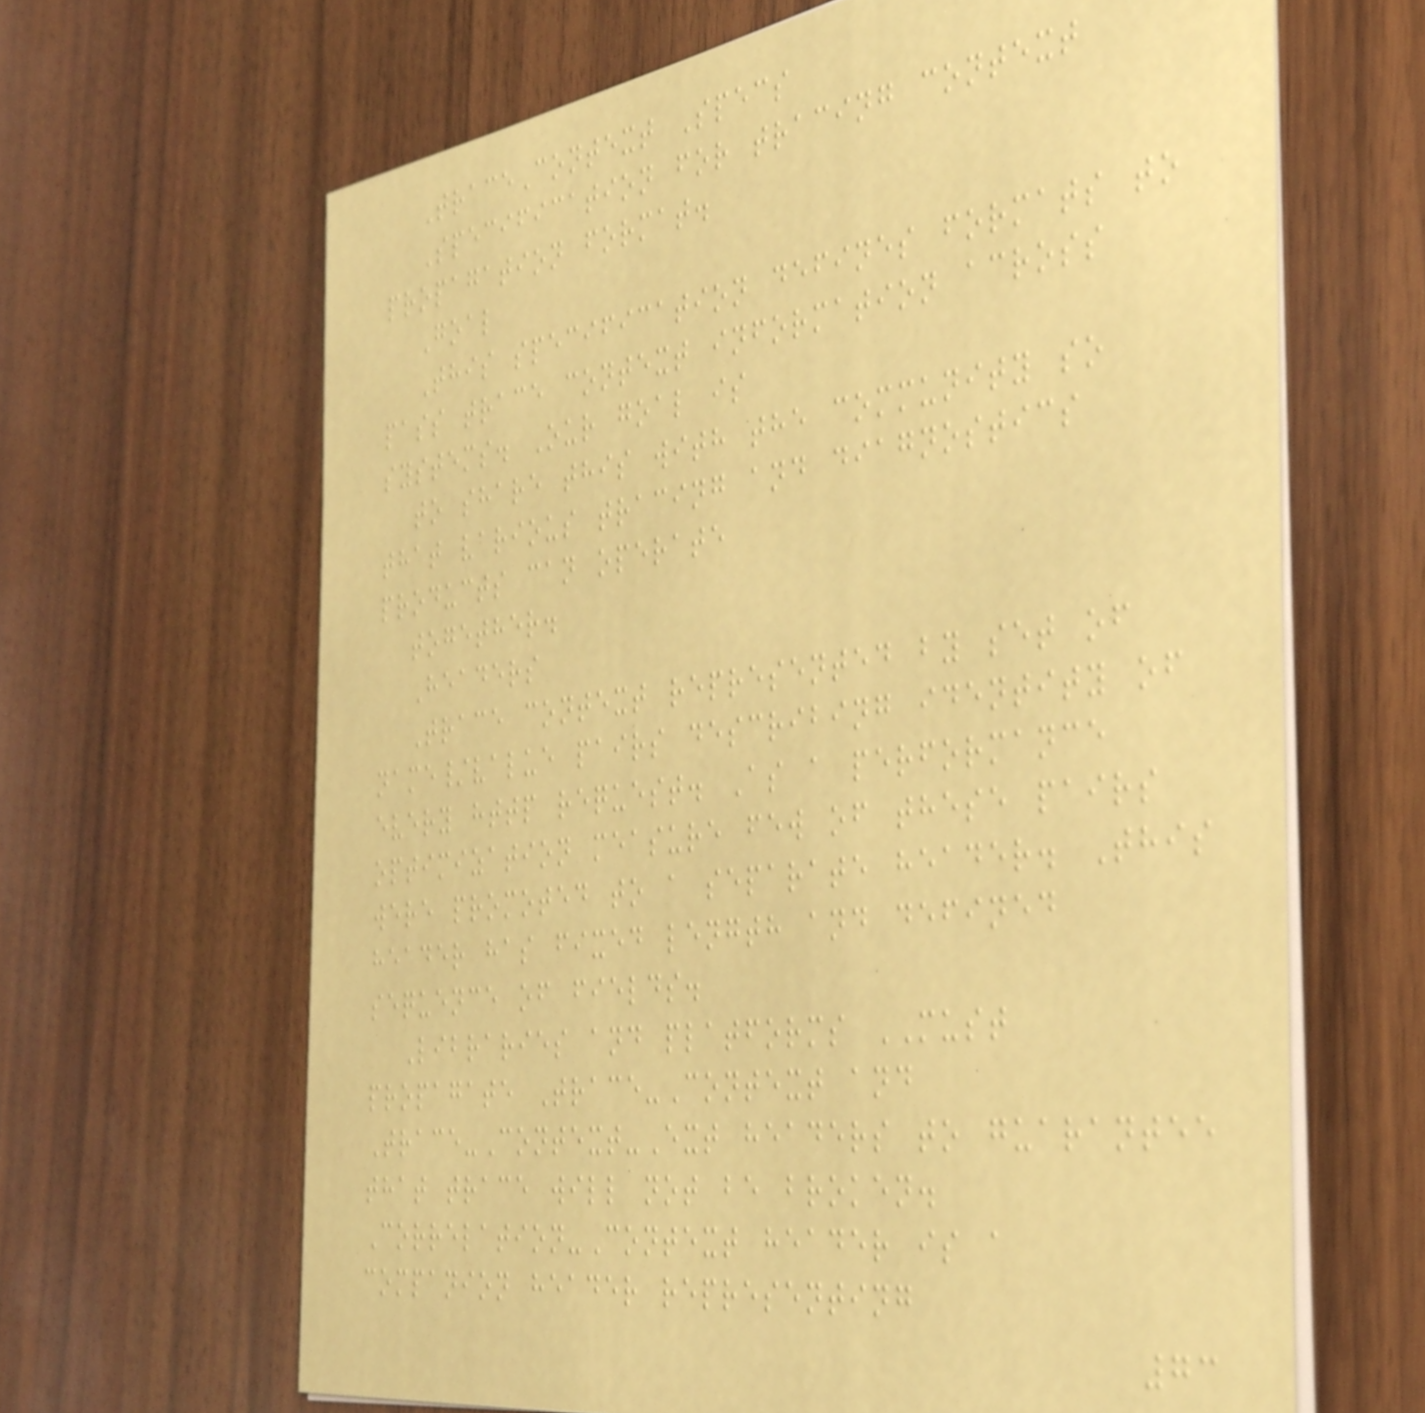TraceContext Specs
Specification for tracing context
propagation format.
Goal
This specification defines formats to
pass trace context information across
systems. Our goal is
to share this with the community so
that various tracing and diagnostics
products can operate
together.
Headers
Trace context represented by set of
name/value pairs describing identity of
every http request. As a performance
optimization measure few of these pairs
were promoted to a separate header. This
header has fixed length and defined
sequence of fields.
Libraries and platforms MUST
propagate Trace-Context and
Trace-Context-Ext headers to guarantee
that trace will not be broken.
Correlation-Context header is a
companion header representing
73
